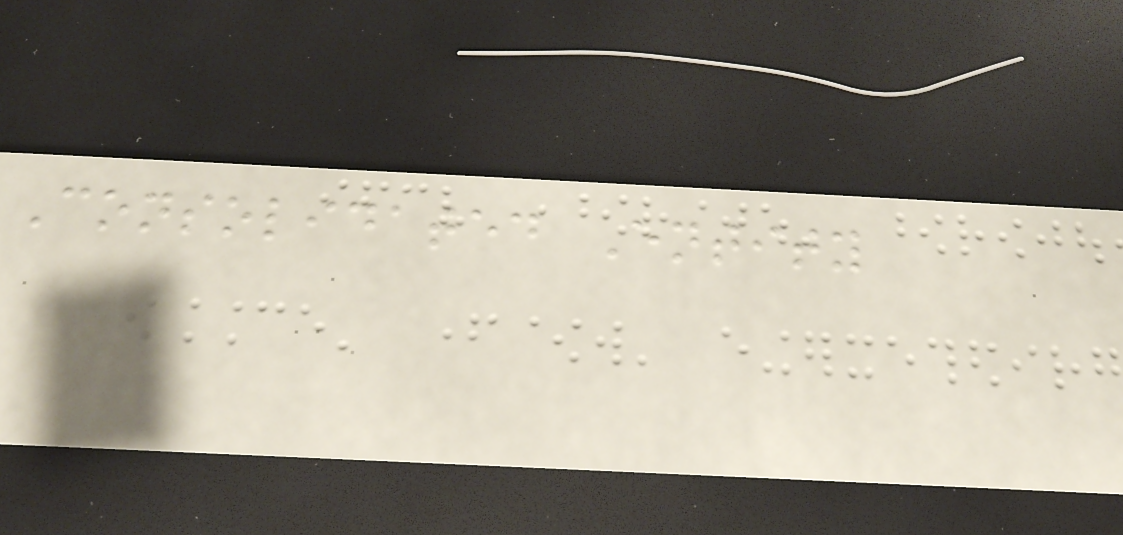Consolidated Entity
